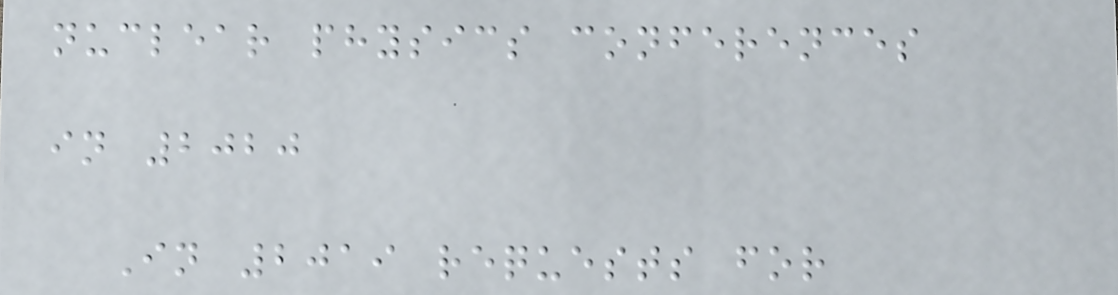nuclear physics conferences
in 2020
In 2019 requests for
